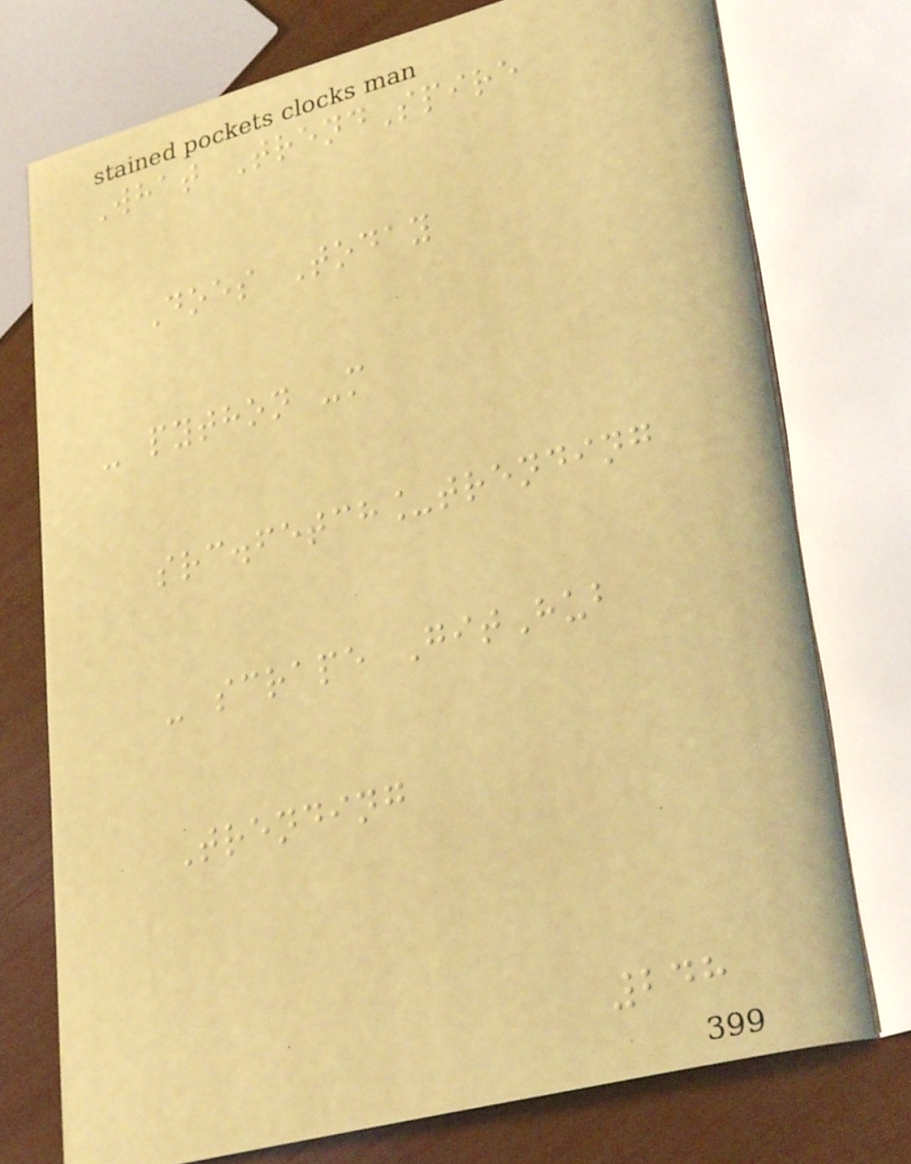What TrendSpire
Does Today
- python -m
src.fetch_trending
- scrape GitHub
Trending
248
